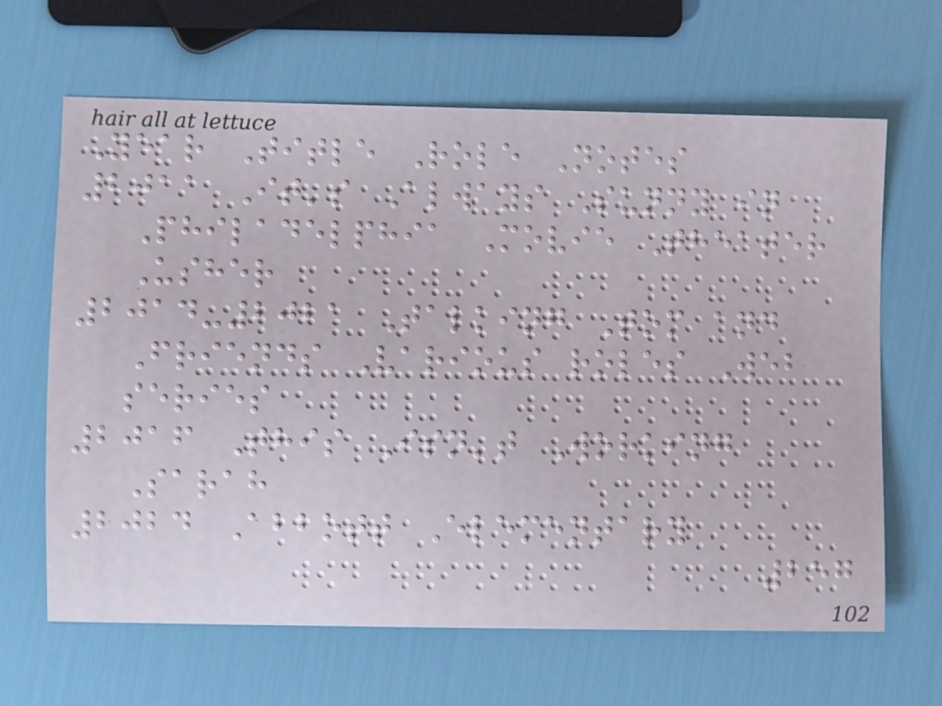Year Title Role Notes
2011 It's Always Sunny in
Philadelphia Movie Theater
Usher
2014-2021 Talking Tom and
Friends Various roles Web
series
2016 This Isn't Working
Sarah
2024 Abbott Elementary
257
